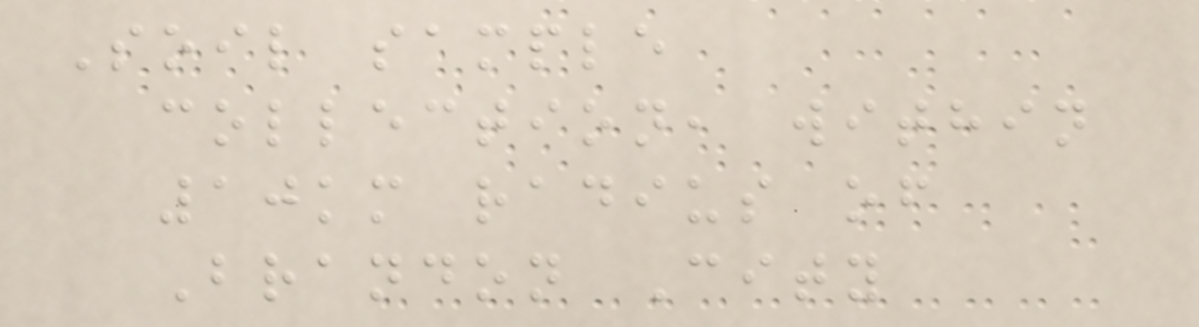Soil sample
collection, within
10km radius of
Brandon City
